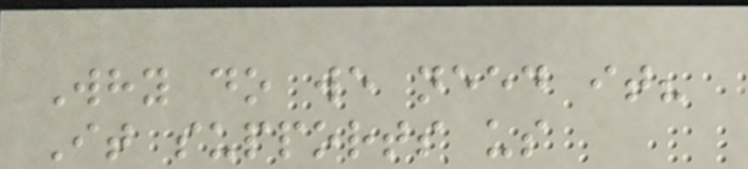Why do we need it?
It supports us
